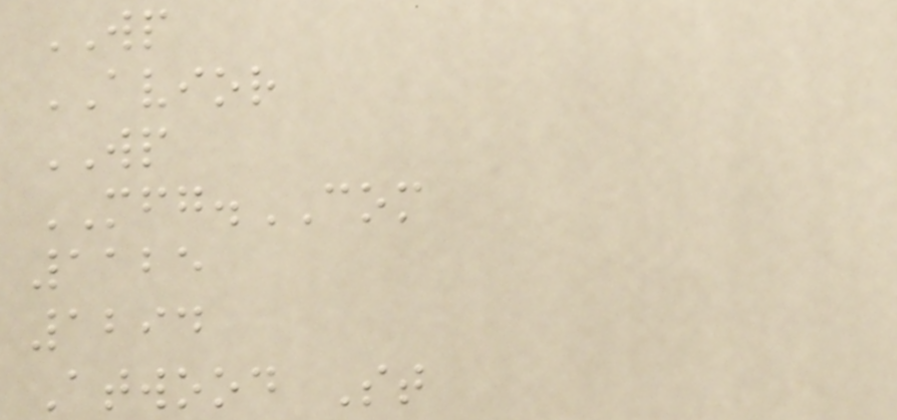WP
AVIOR
WP
MFG.COM
1125
1294
Atwood St
